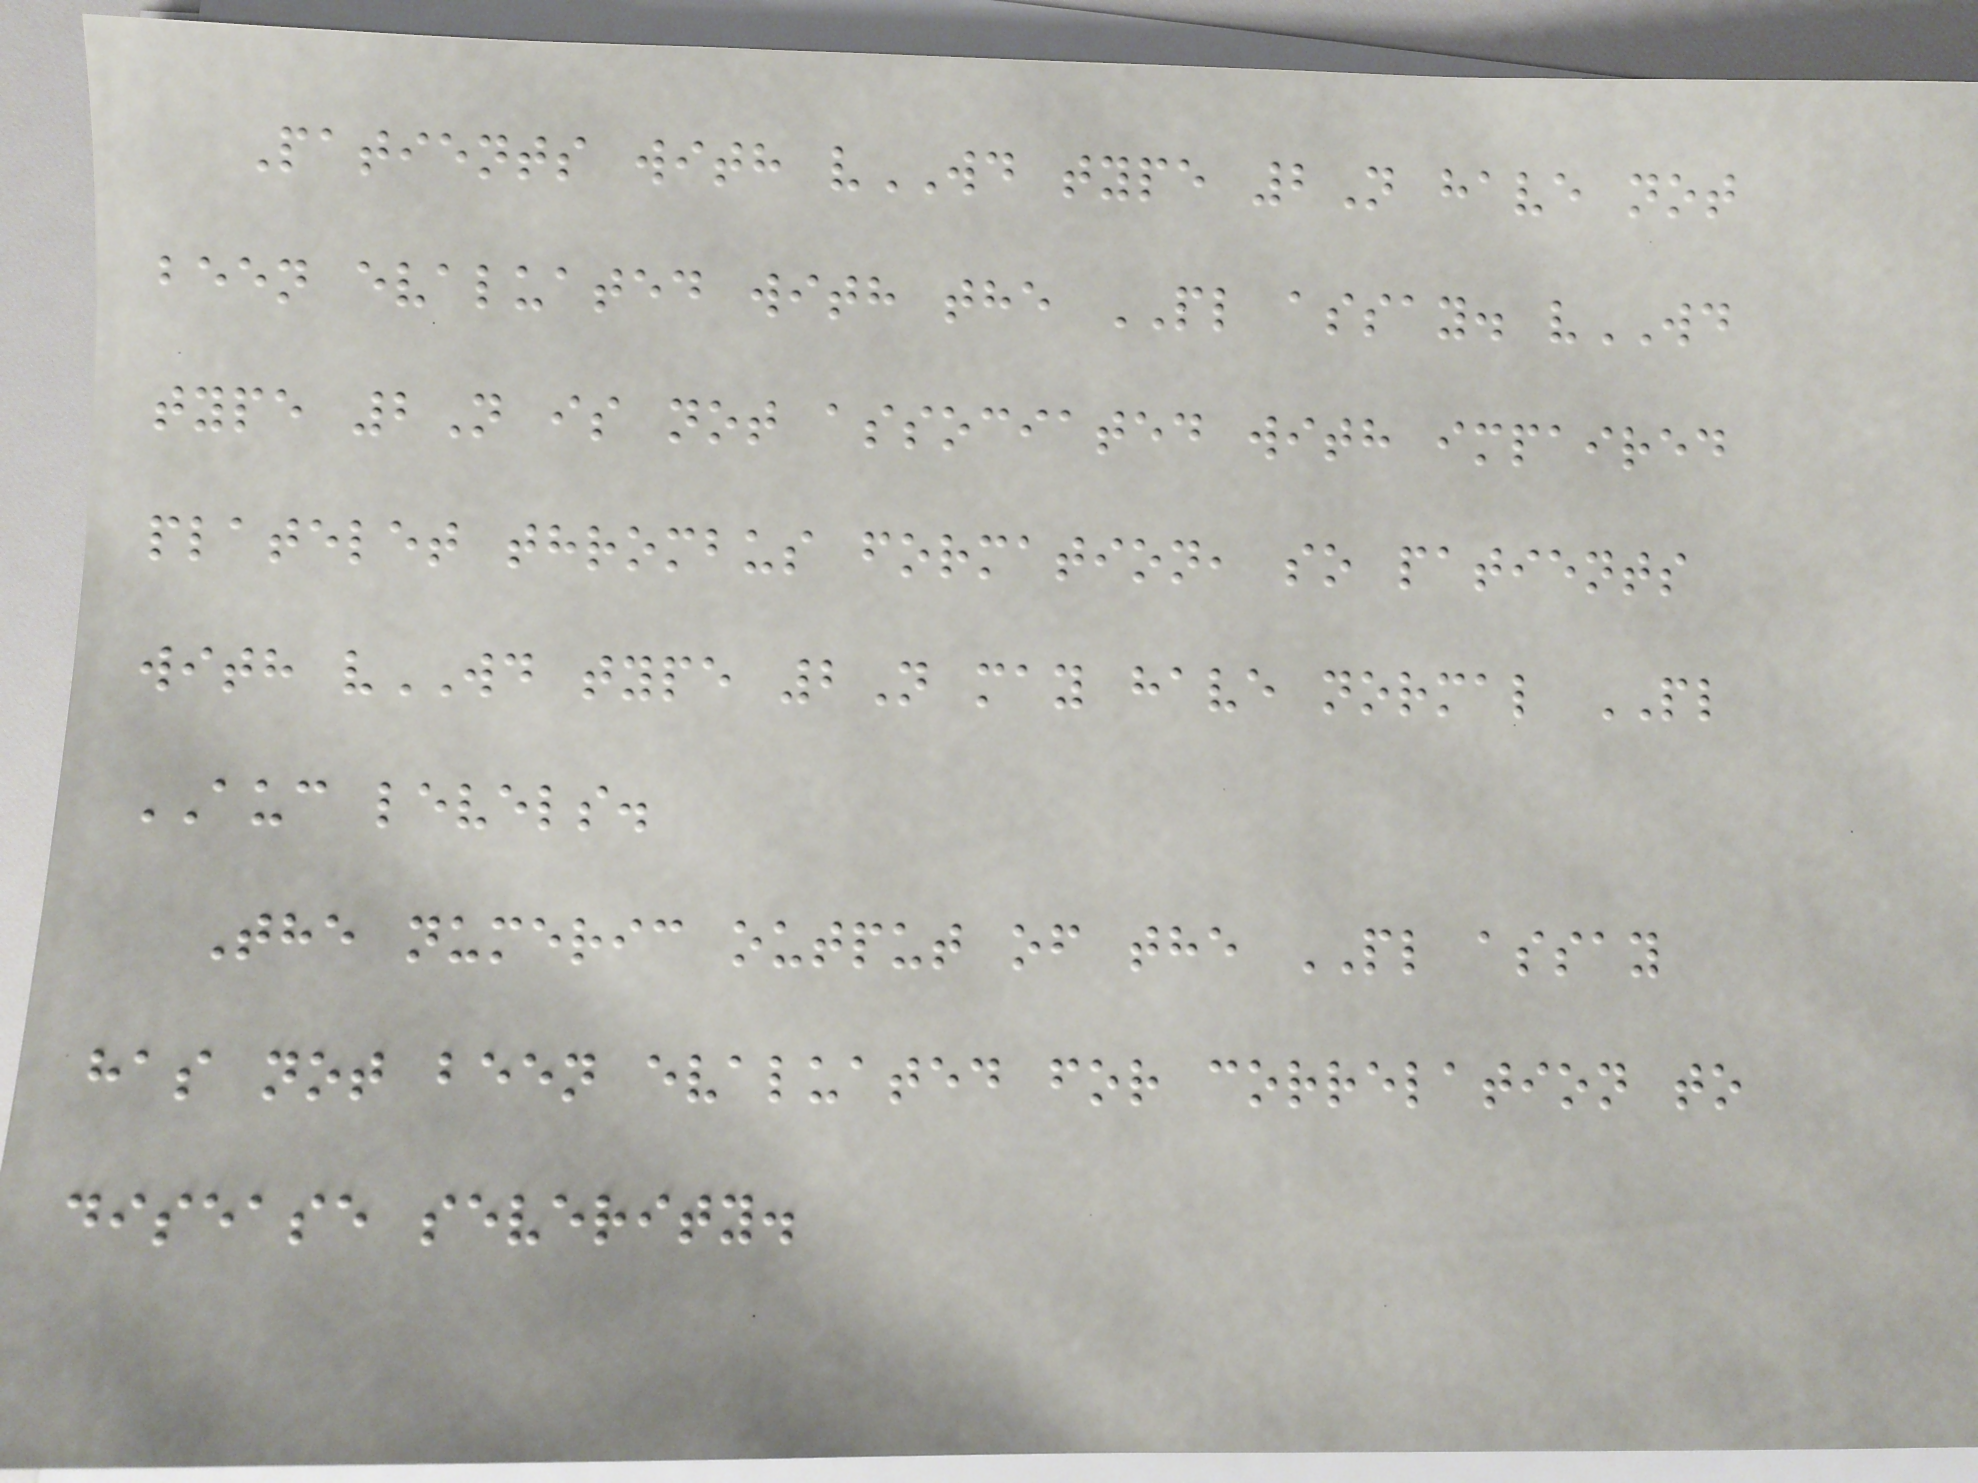Patients with vWD type 2N have not
been evaluated with the PL assay. vWD
type 2N is not associated with impaired
platelet thrombus formation, so patients
with vWD type 2N may have normal PL
AUC levels.
The numeric output of the PL assay
has not been evaluated for correlation to
disease severity.
